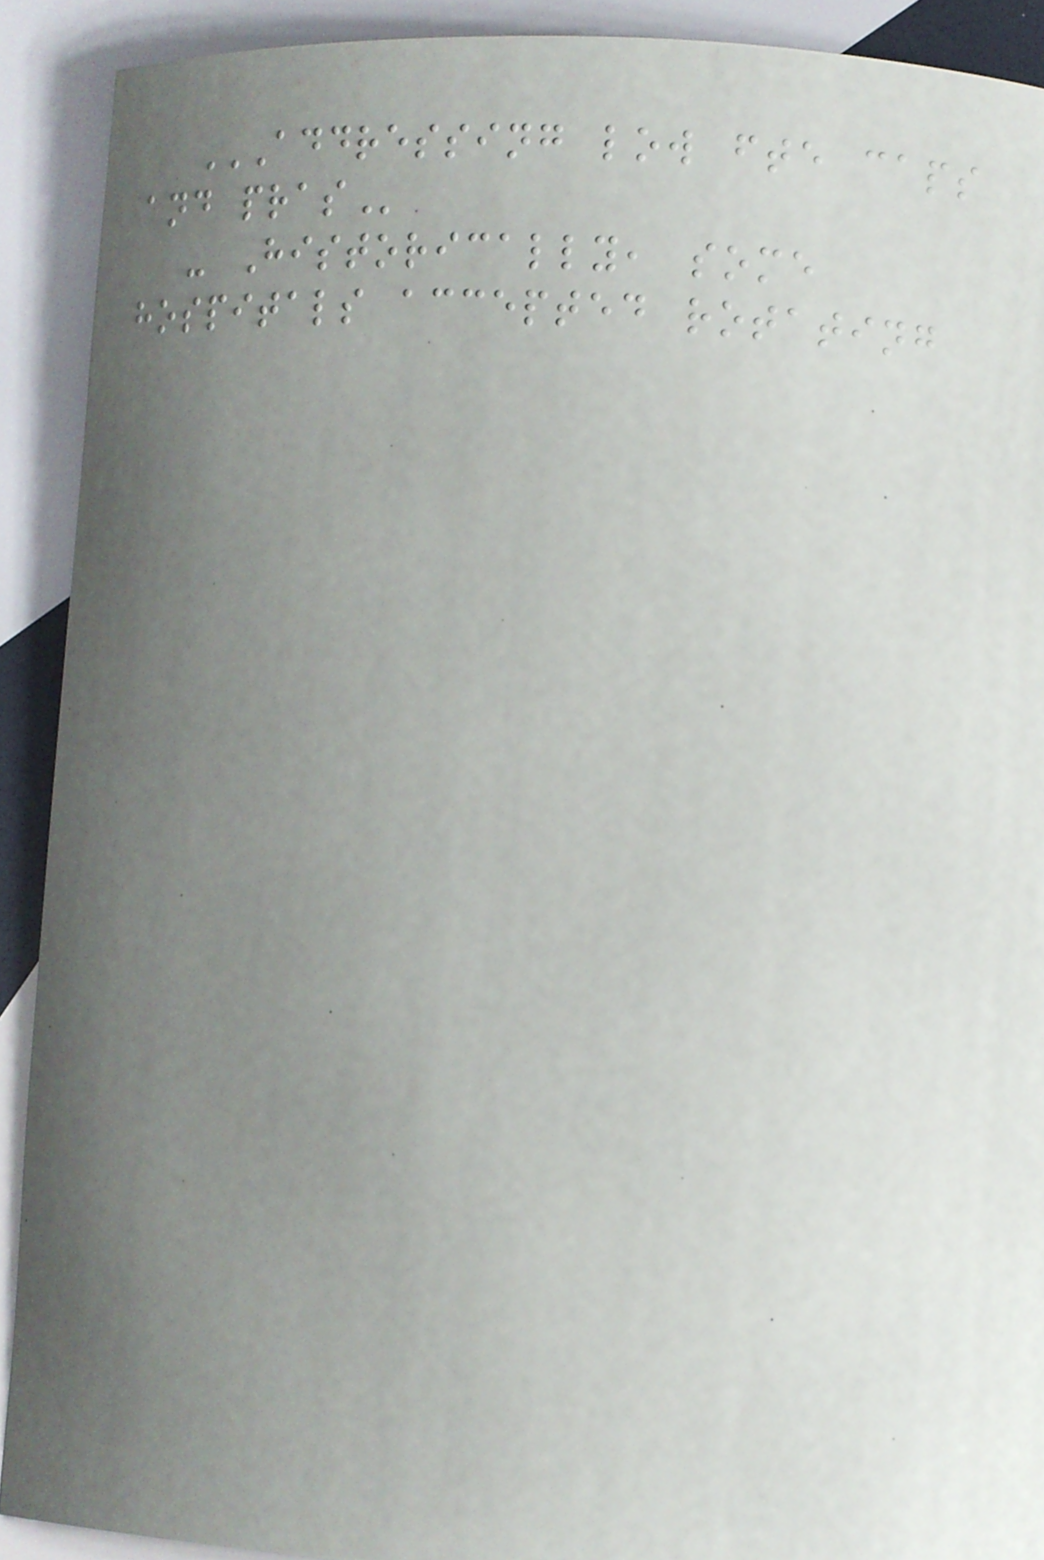ADDRESSING LOW FTE CAPS
AND PRAS
- Historically, some
hospitals accepted rotating
